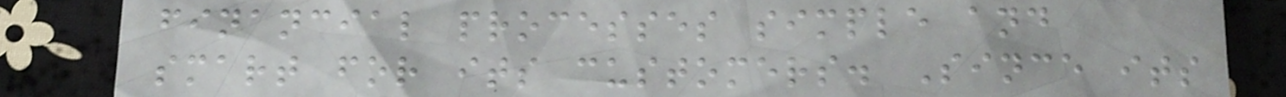financial processes simple and
smart for its customers. Since its
